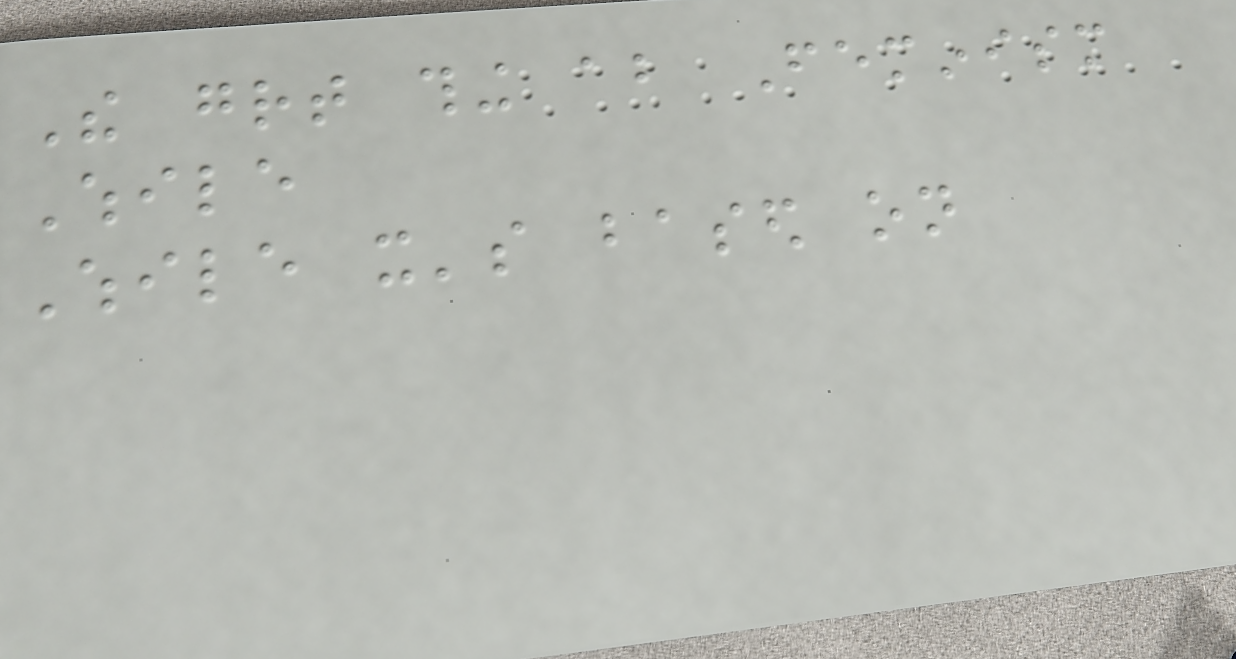The great thing about Feminism
While
While it's based on
